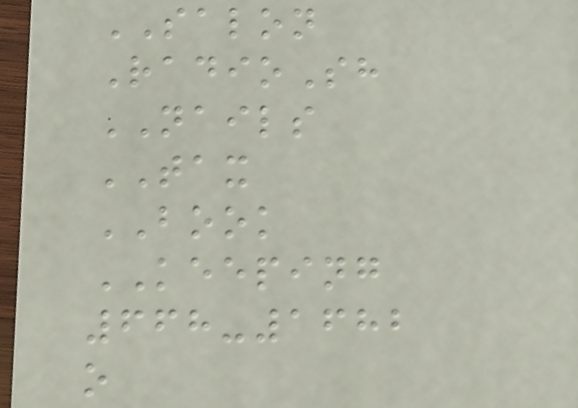SALON
RadioSh
NAILS
TAX
BOOK
KEEPING
668-1682
o
